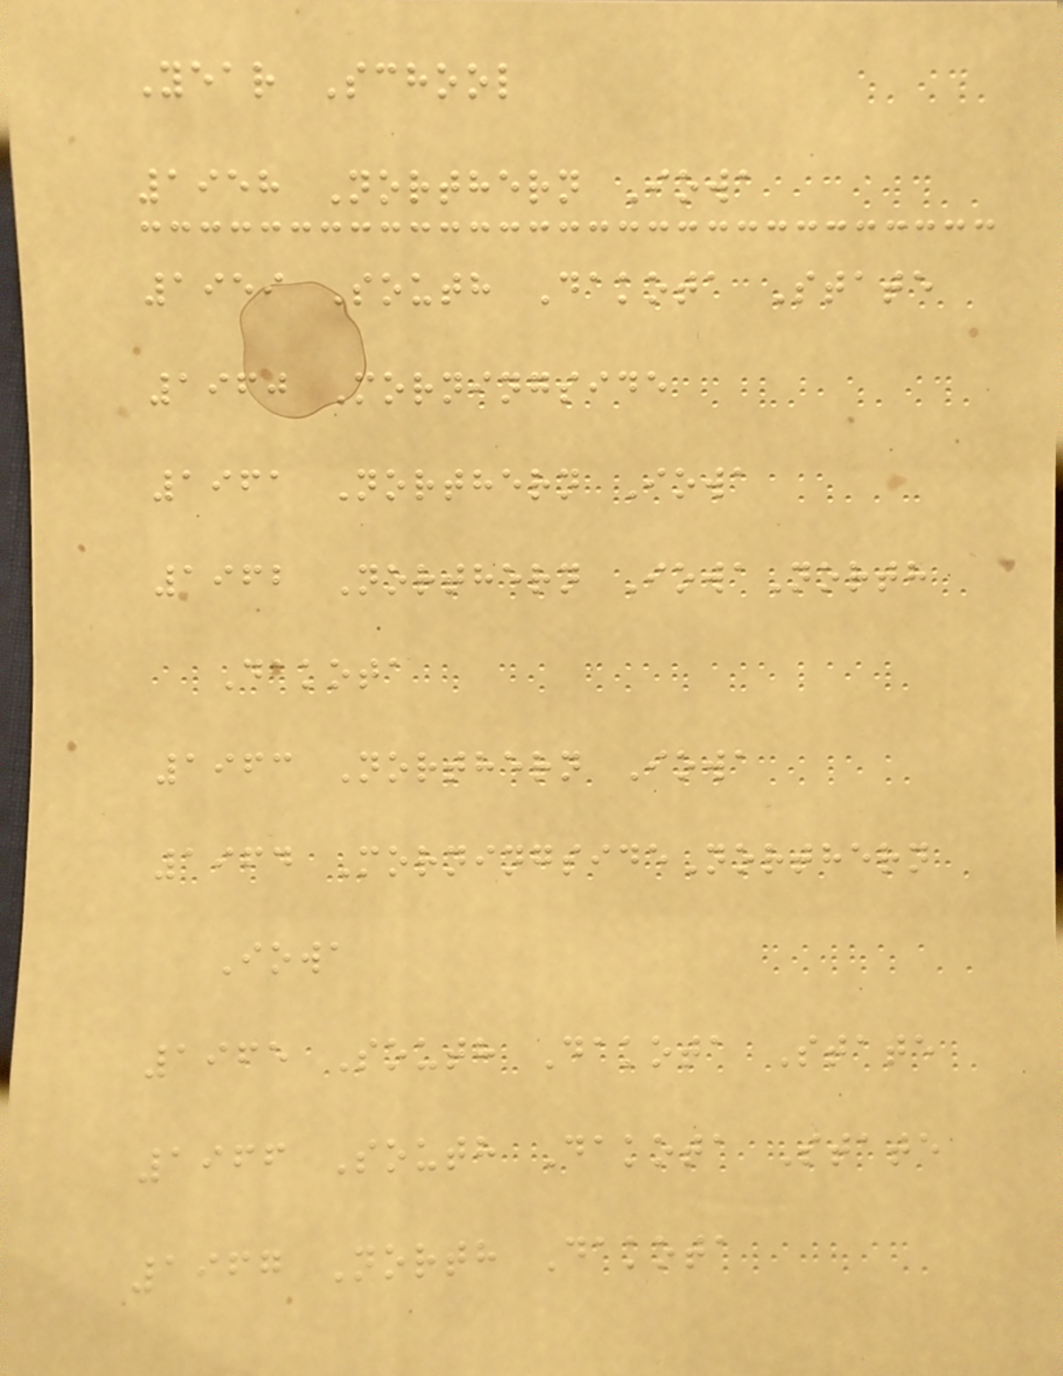Year School
1958 Northern Iowa
1959 South Dakota State
1960 Morningside
1961 Northern Iowa
1962 Northern IowaNorth
Dakota
1963 Northern Iowa
1964 MorningsideNorthern
Iowa
1965 South Dakota State
1966 South Dakota State
1967 North Dakota
